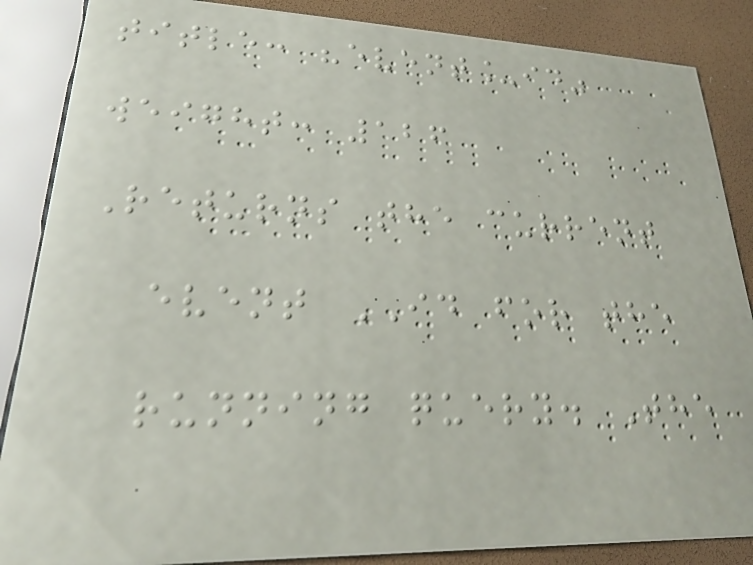title: "event_id"
weight: 126
Returns the current
event ID for the
running query. The
